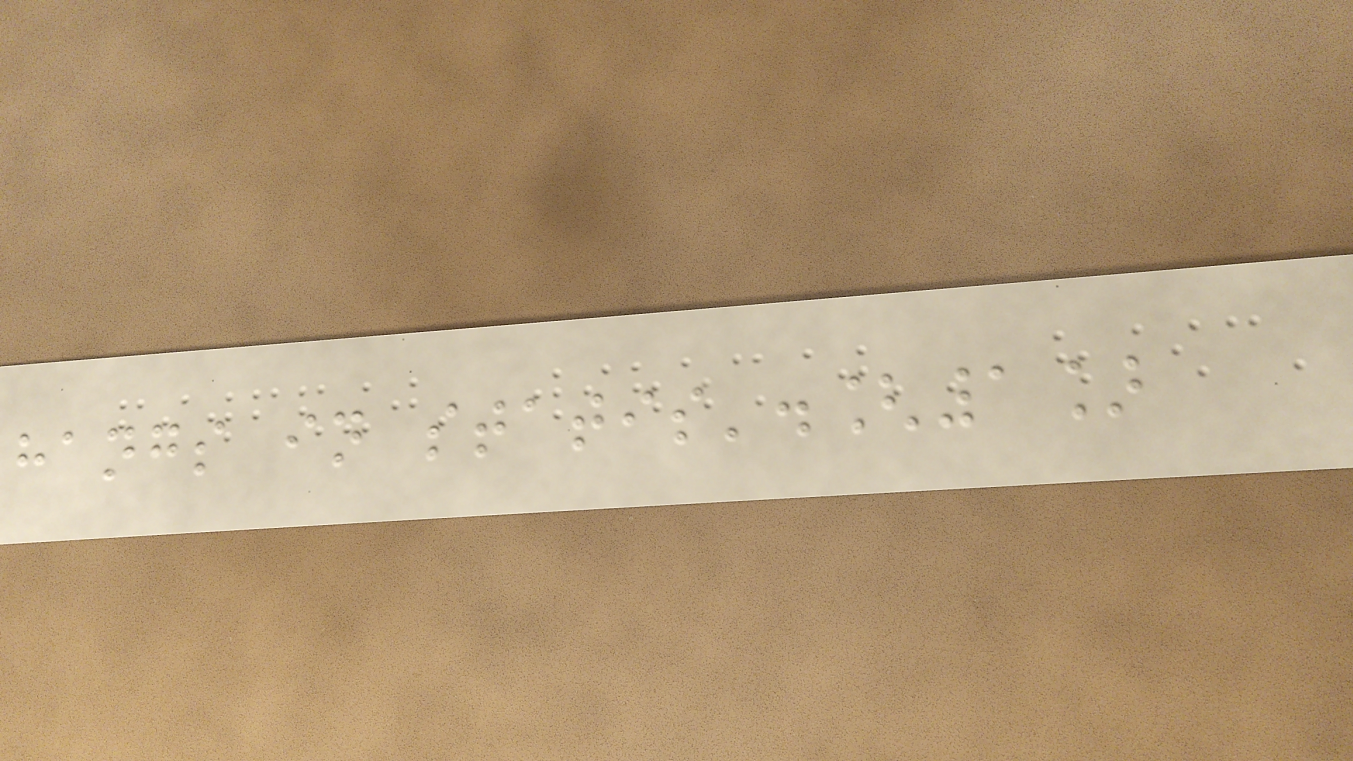hangs in statis'.[1]
